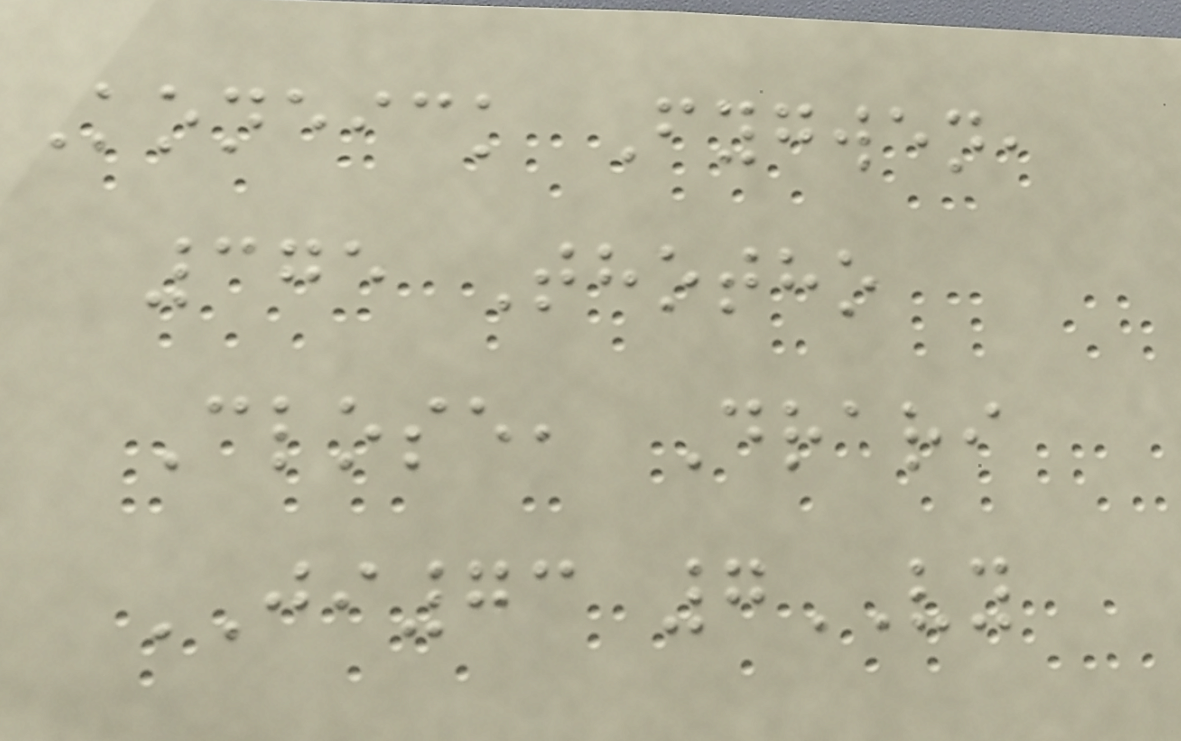Koneick Fygwen,
375 Thotho
Close, Drari
JI73 7VY
